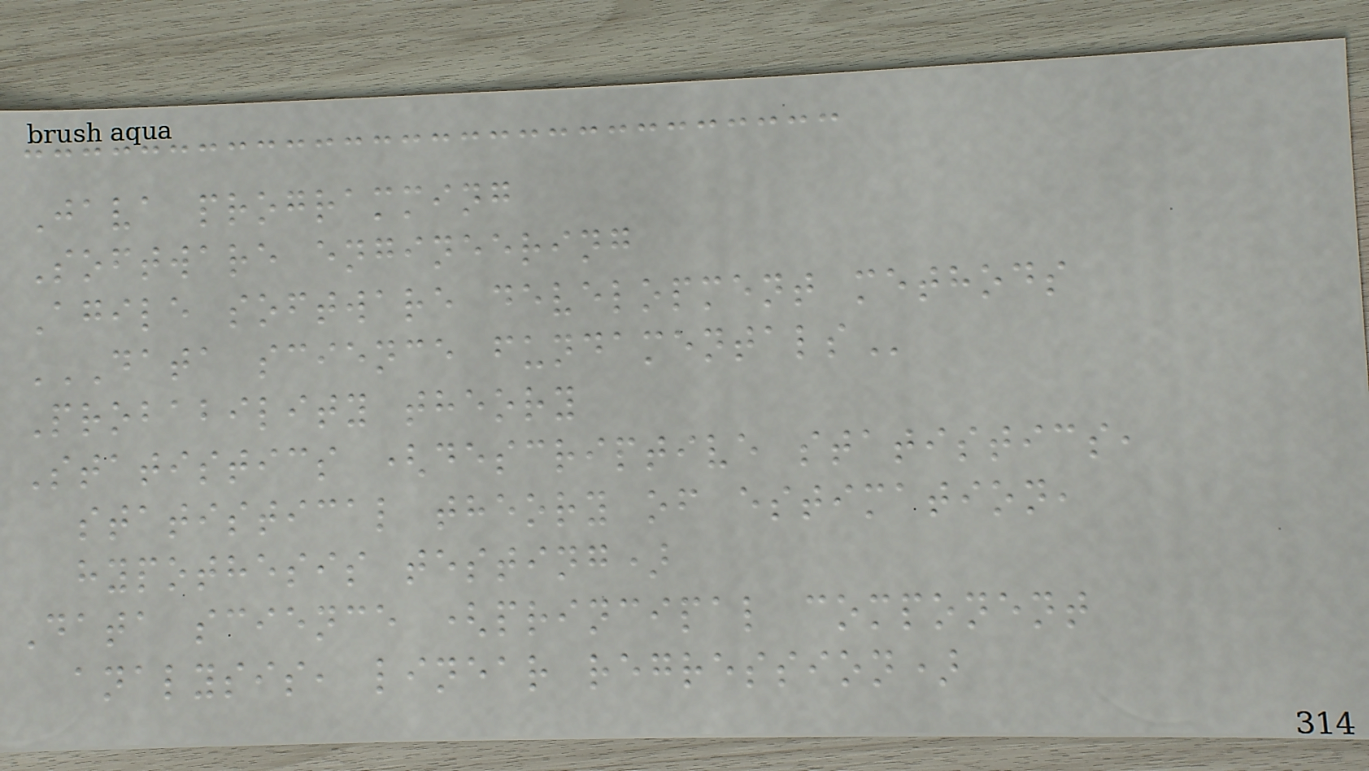Java programming
Software engineering
Agile software development methods
DATA SCIENCE FUNDAMENTALS
Probability theory
Statistics (descriptive statistics,
statistical theory of estimation,
hypothesis testing)
Data science (principal component
analysis, linear regression)
